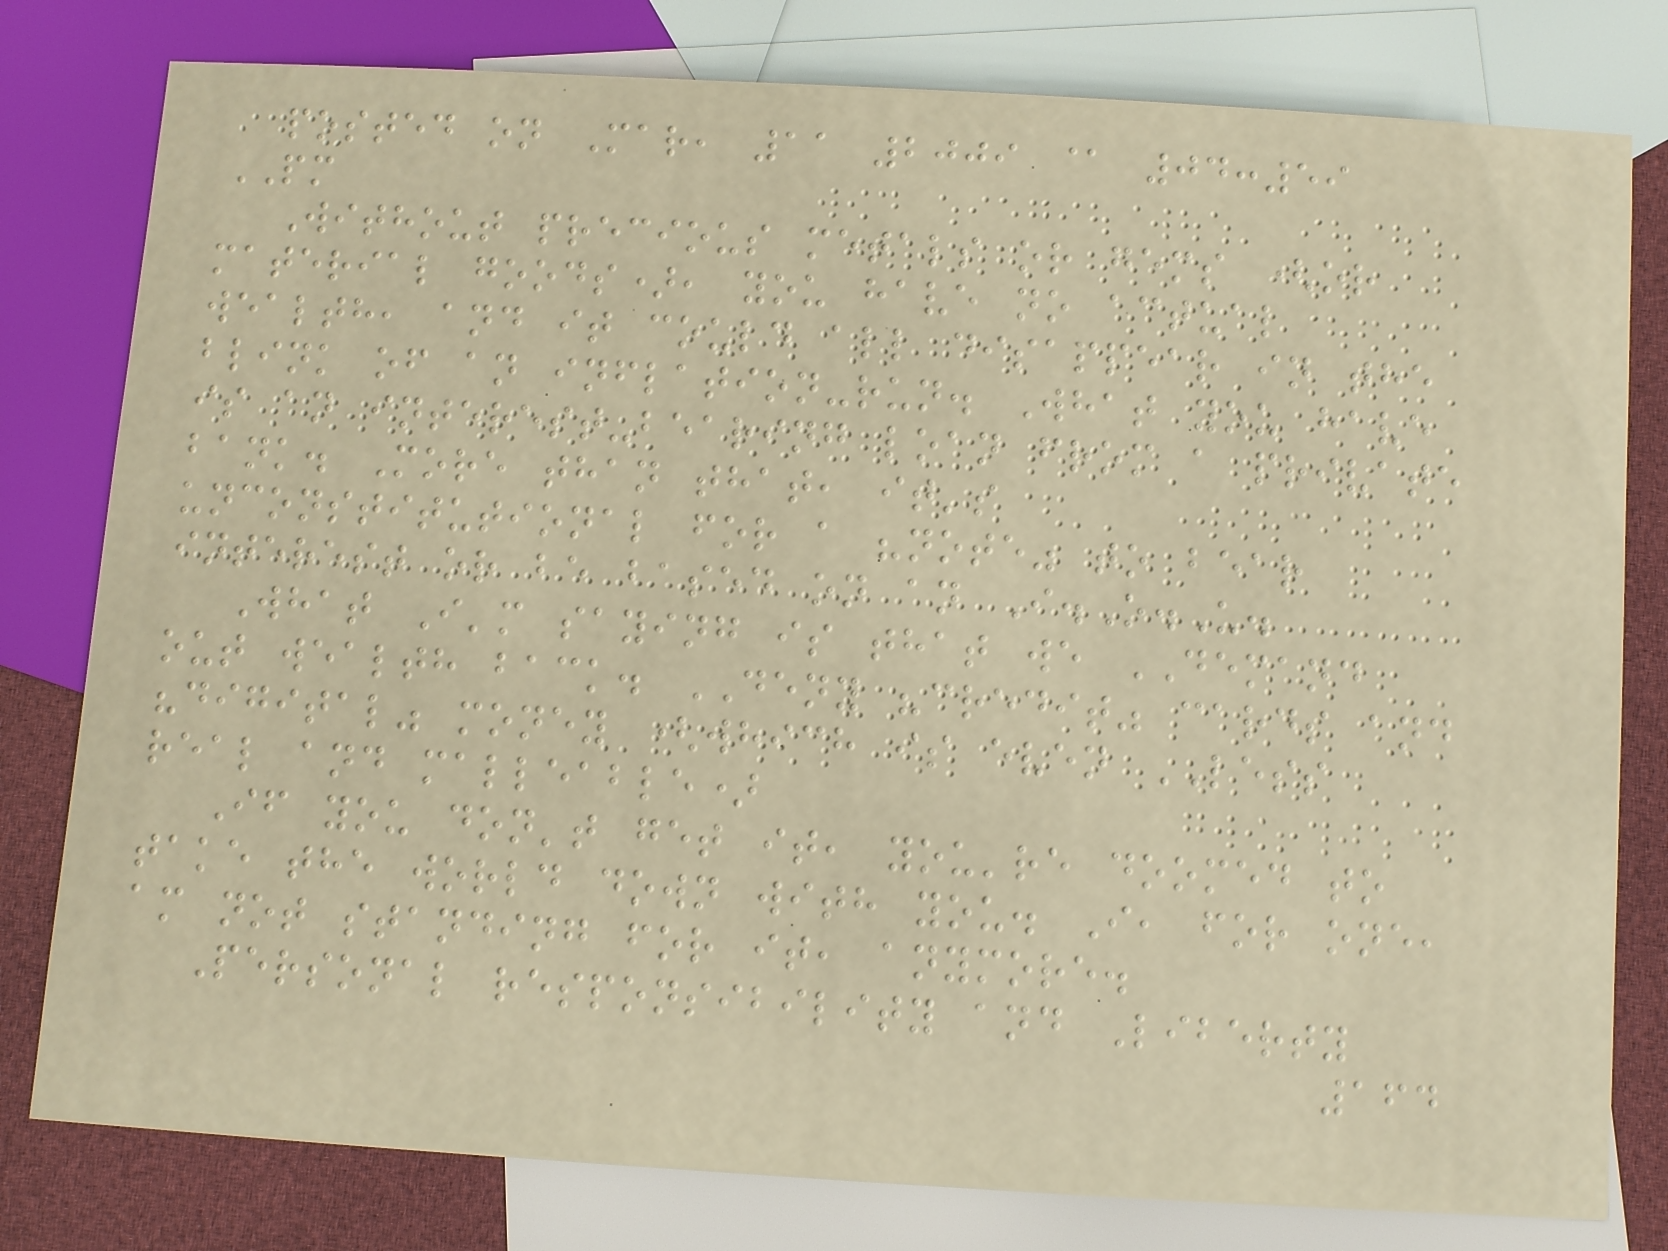posted on Mar, 11 2009 @ 04:59
PM
Without precious metals or gems (or
material goods), you have no actual
wealth, and it could all disappear in the
blink of an inflation-run. What you have
is an interest-bearing loan from a private
bank. More than that, it's
unconstitutional for a "note" to bear
interest or be based on an I.O.U.
What I'm saying is that we DEMAND
out wealth back. DENY "credit" cards and
"digital" money (which is even LESS
real and malleable)
If you don't get it, you're doomed to
take the world down with you. I, for one,
am not standing for it, anymore.
Personal responsibility and Liberty
164
